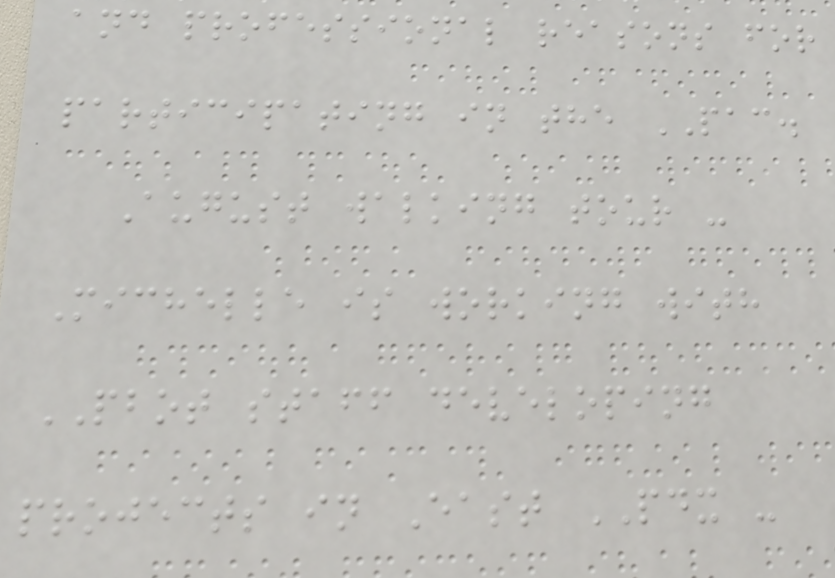and professional reasons for
participating in the PAC.
August walking tour -
Michelle is working with
PBOT staff developing
projects in East PDX -
